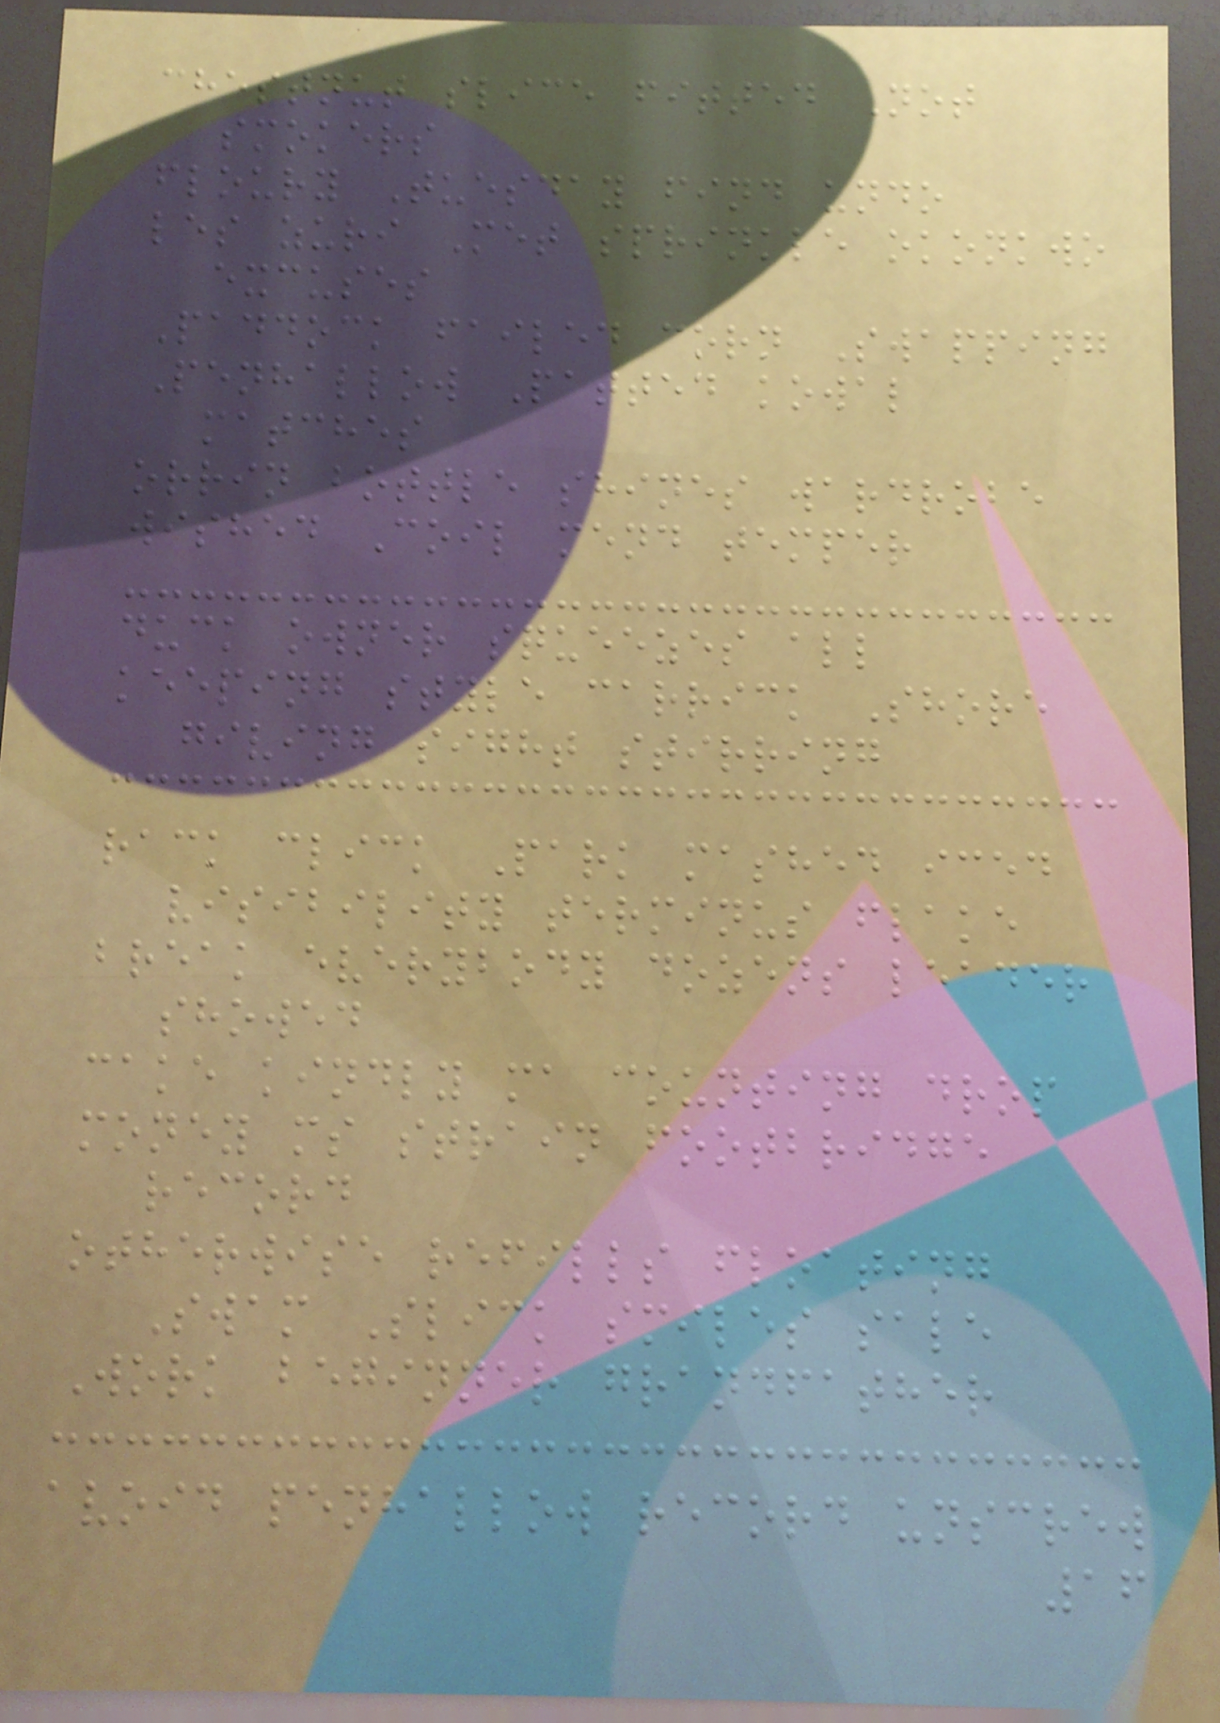chestnut slice fitted Not
smokers
floury Tuesday find undo
les zuri Met sprinkle okonkwo
excuses
Paddock failed corn Swapping
Penhallow Patted kowal
matches
orrin bottle shines wardrobe
wished Coil mend temper
duck owner squeezes all
keeping style carrick Shore
giving sight stirring
rack click Park mashed iced
visibility terminus flake
break everybody dozens leader
showed
cake kindly ma counting drop
money ms strain footbridge
record
otherwise refills floating
Swam Slick smiles sale
Work beginner grandfather
avoid penhallow record unscrew
16
